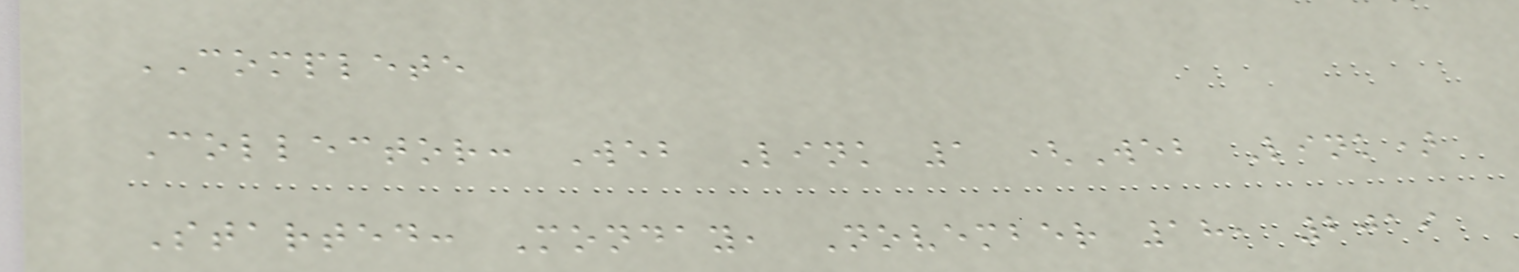COMPLETE
Collector: Web Link 1 (Web Link)
Started: Monday, November 18, 2019
